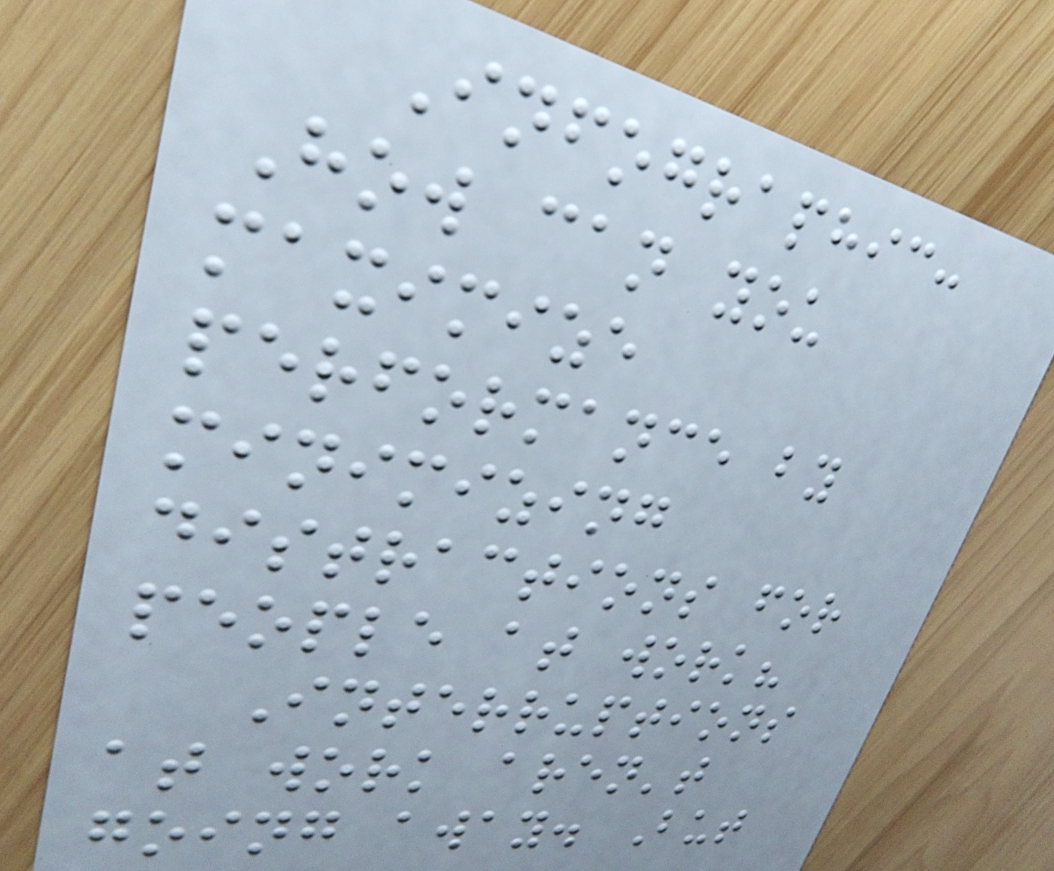Infographic:
How can you
maximize
performance by
minimizing
distractions for
people at work?
Interruptions
at work aren't
going away. But
